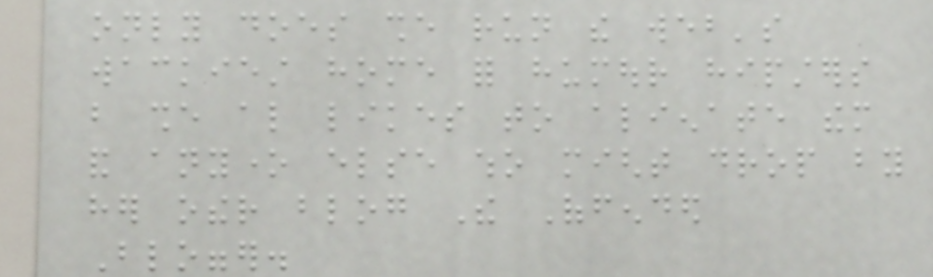only does she run the web's
wackiest home for humour hipsters
but she also likes to alienate them
and anyone else who might drop by
her other blog The Offended
Blogger.
